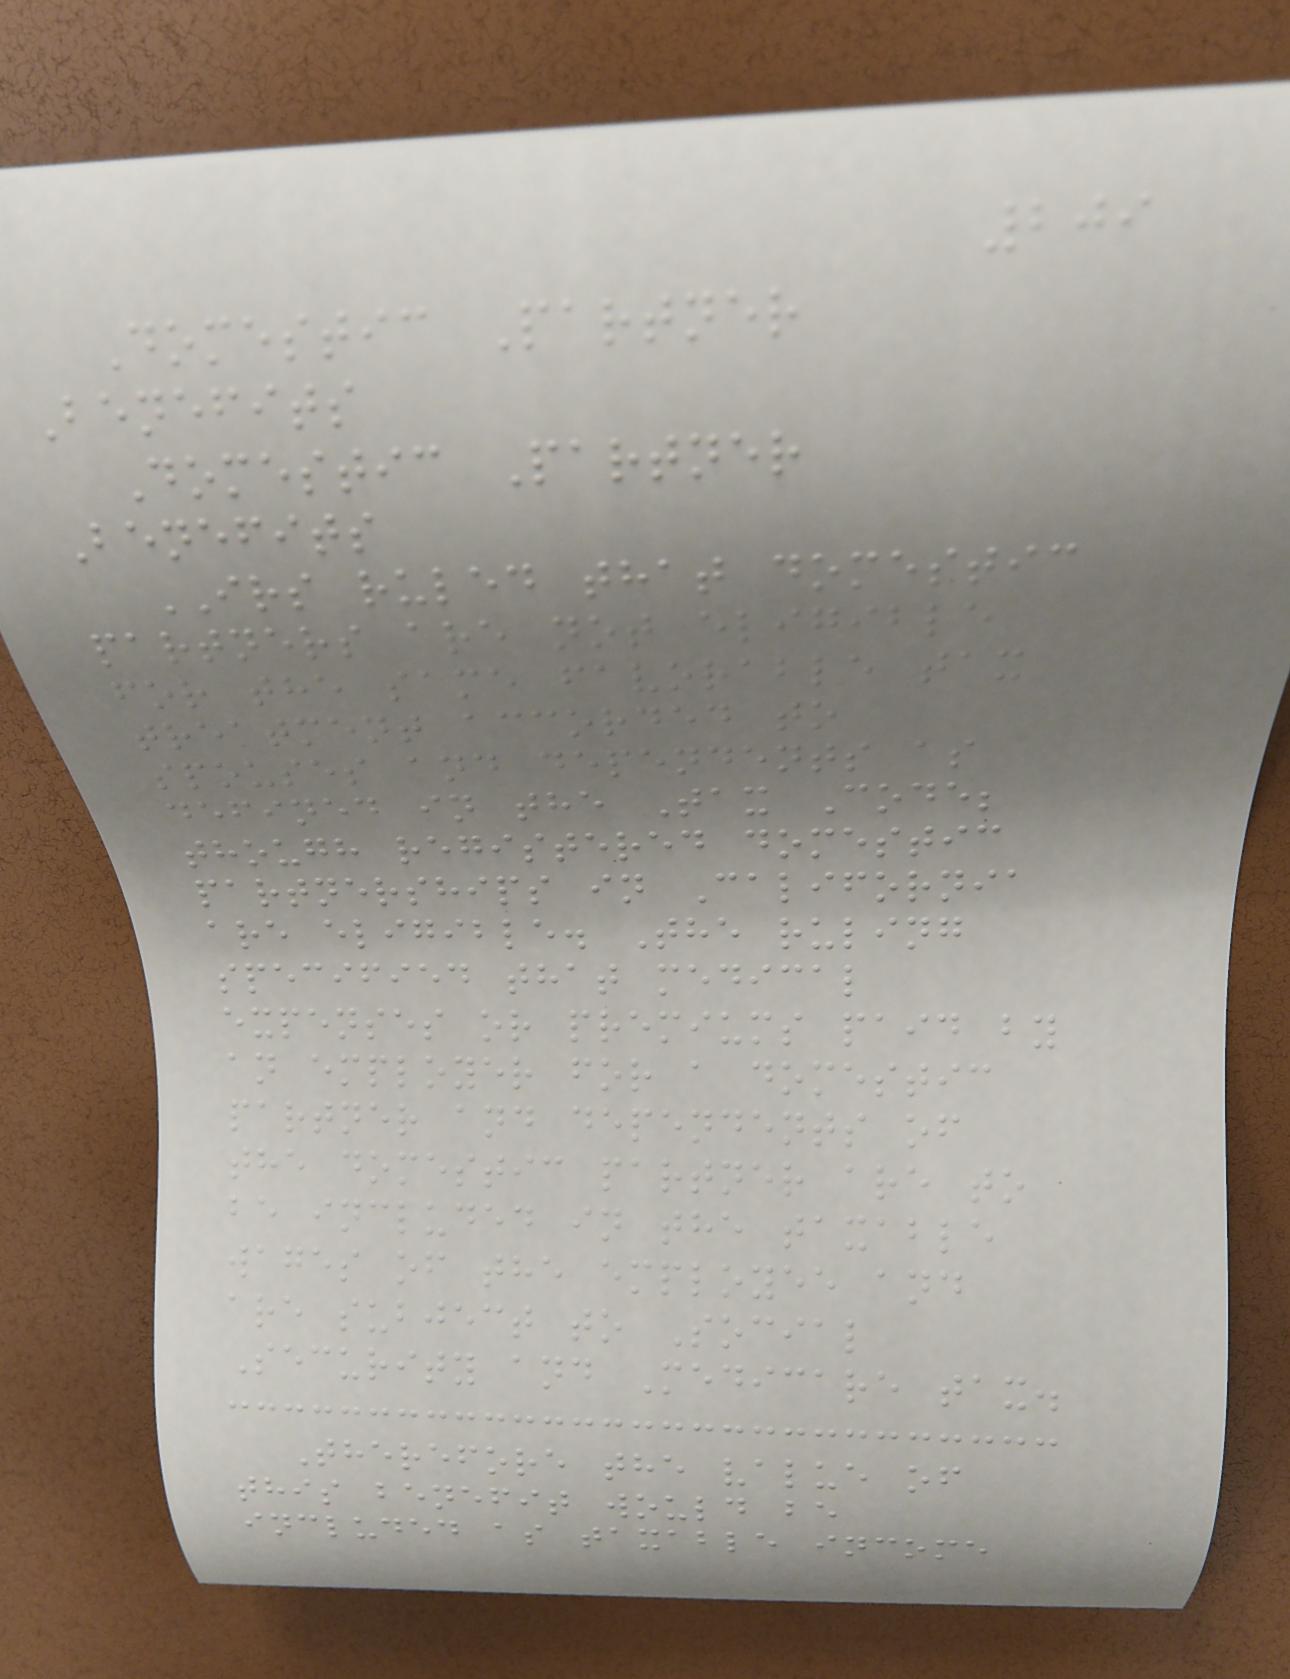209
Domestic Partner
Benefits
Domestic Partner
Benefits
IRS ruled that domestic
partners are not eligible
for the same favorable tax
treatment accorded to
spouses and dependents as
defined in the Tax Code;
though registered domestic
partnerships in California
are eligible. The ruling
specified that medical
expenses or premiums paid by
an employer for a domestic
partner and dependents of
the domestic partner are to
be included in the taxable
wages of the employee and
are subject to Social
Security and Medicare tax.
Therefore the value of
this benefit would be
included as taxable income
